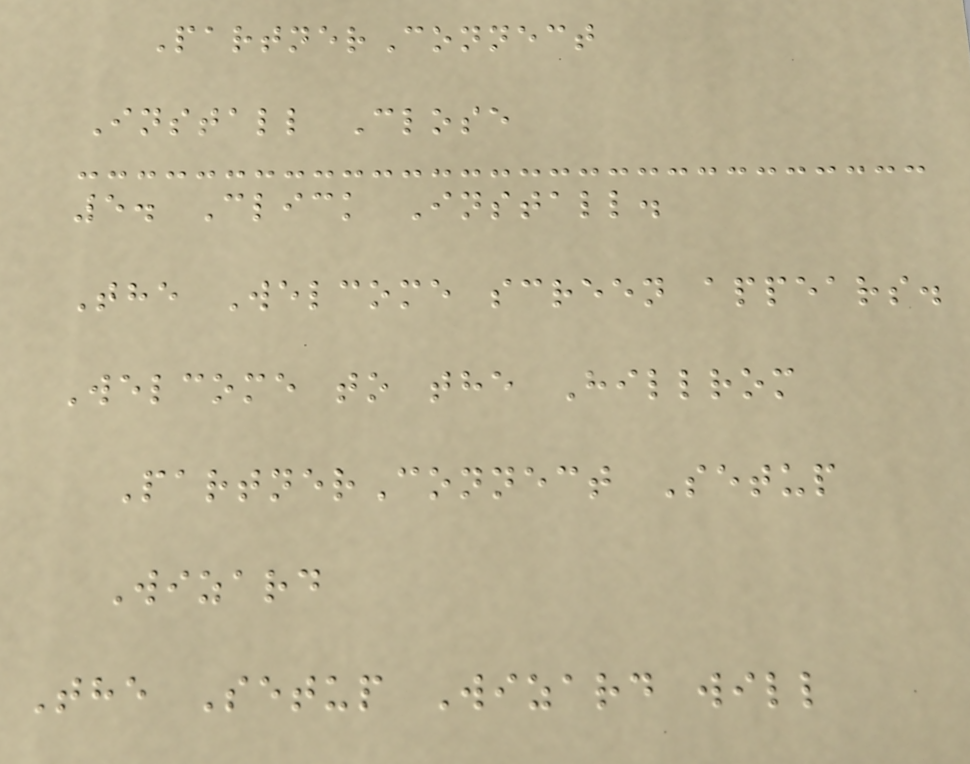PartnerConnect
Install Close
5. Click Install.
The Welcome screen appears.
Welcome to the Hillrom
PartnerConnect Setup
Wizard
The Setup Wizard will
